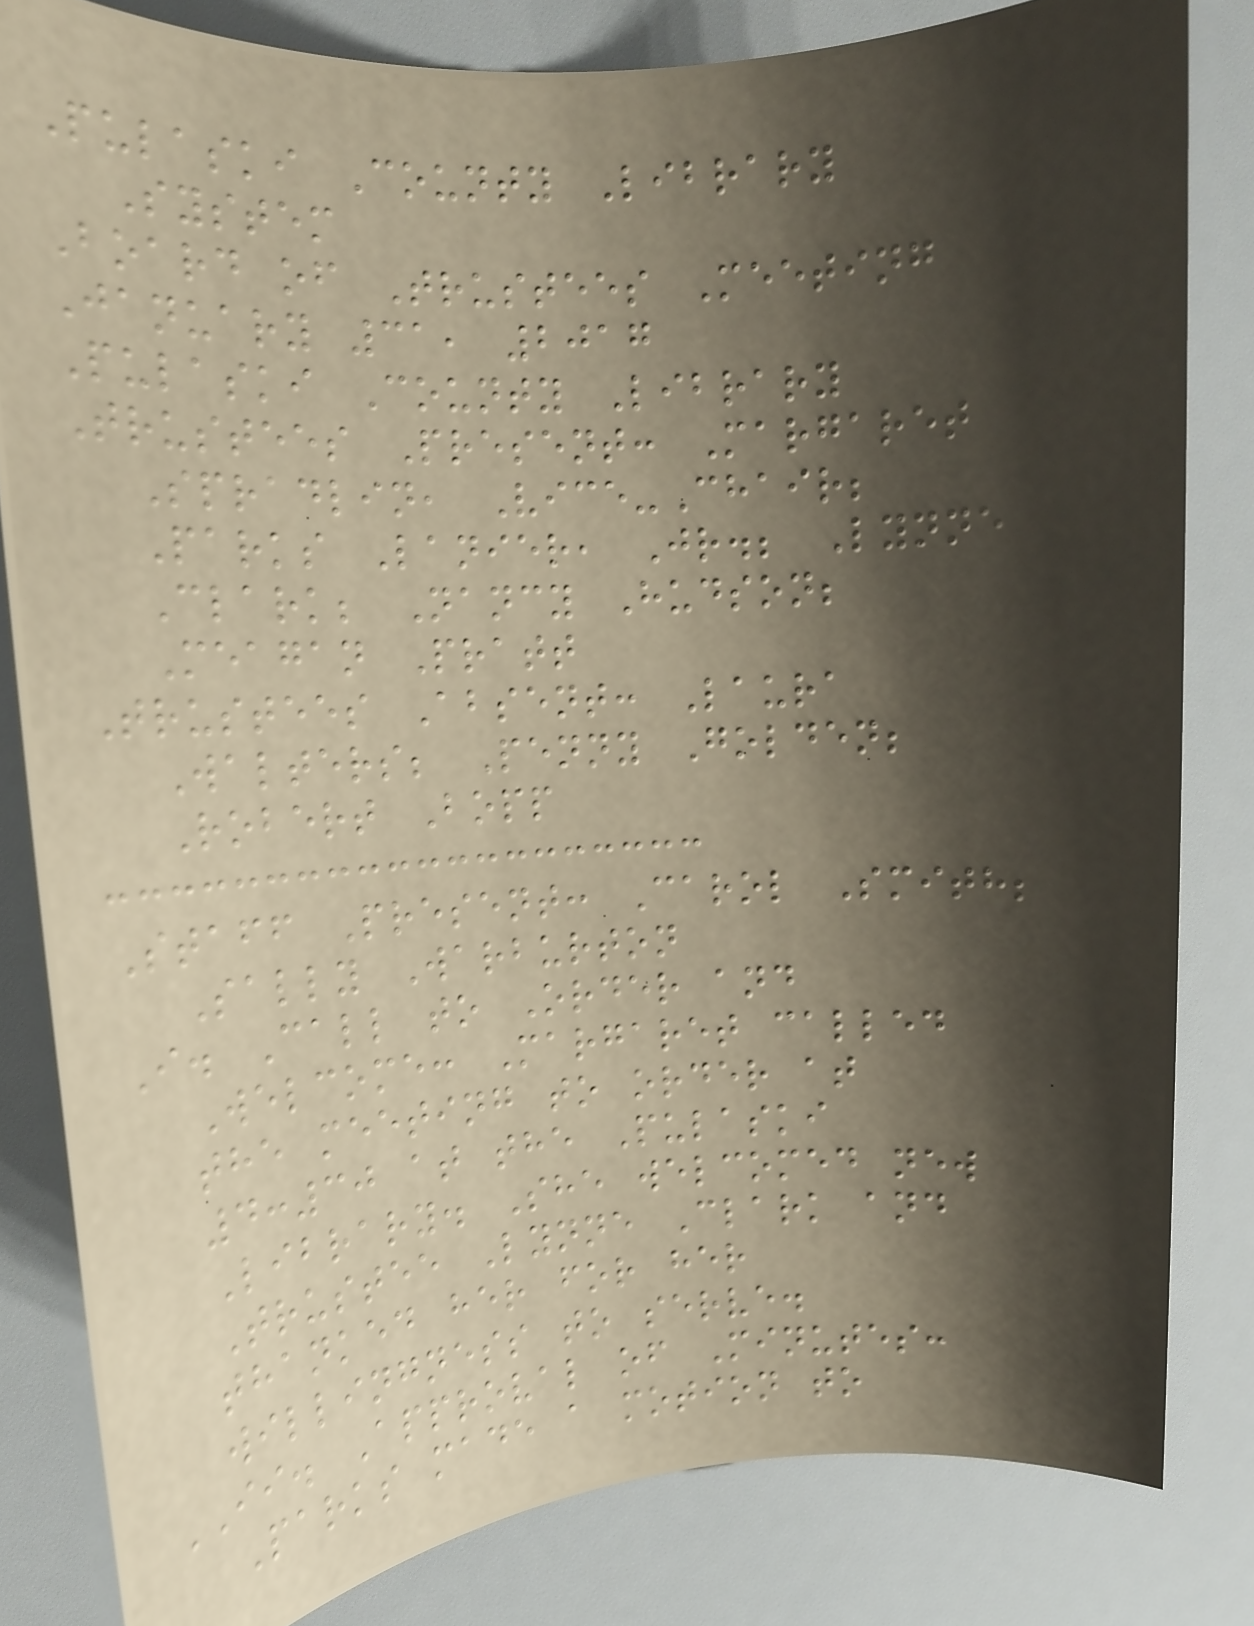Pulaski County Library
System
Board of Trustees Meeting
January 31, 2017
Pulaski County Library
Trustees Present: Margaret
Spradlin, Vice-Chair;
Parks Lanier, Jr.; Lynne
Clark; Nancy Hudson;
Meagan Pratt
Trustees Absent: Laura
Walters; Penny Golden;
Robert Bopp
Staff Present: Carol Smith;
Sally Warburton
I. Call to Order and
Welcome: Margaret called
the meeting to order at
4:30 at the Pulaski
Library. She welcomed new
Trustee Lynne Clark and
thanked her for her
willingness to serve.
II. Approval of Minutes:
Parks made a motion to
